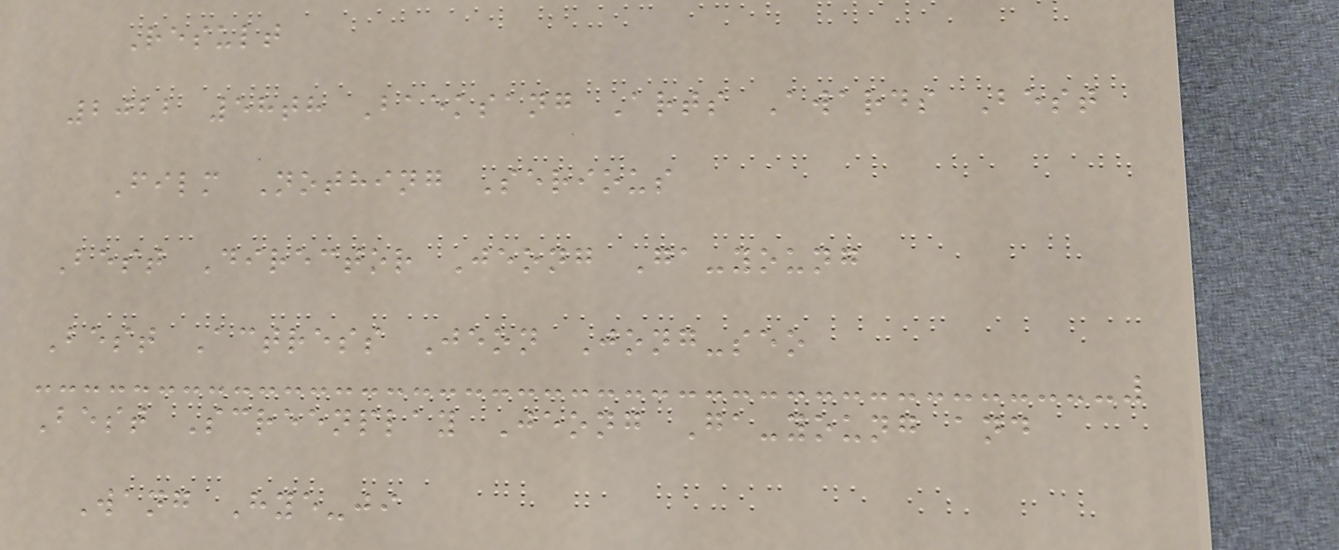Result
2022 58th Baeksang Arts Awards Best
Film Nothing Serious
Best Director Jeong Ga-young
Best Actress Jeon Jong-seo
Best Screenplay Jeong Ga-young and
Wang Hye-ji
